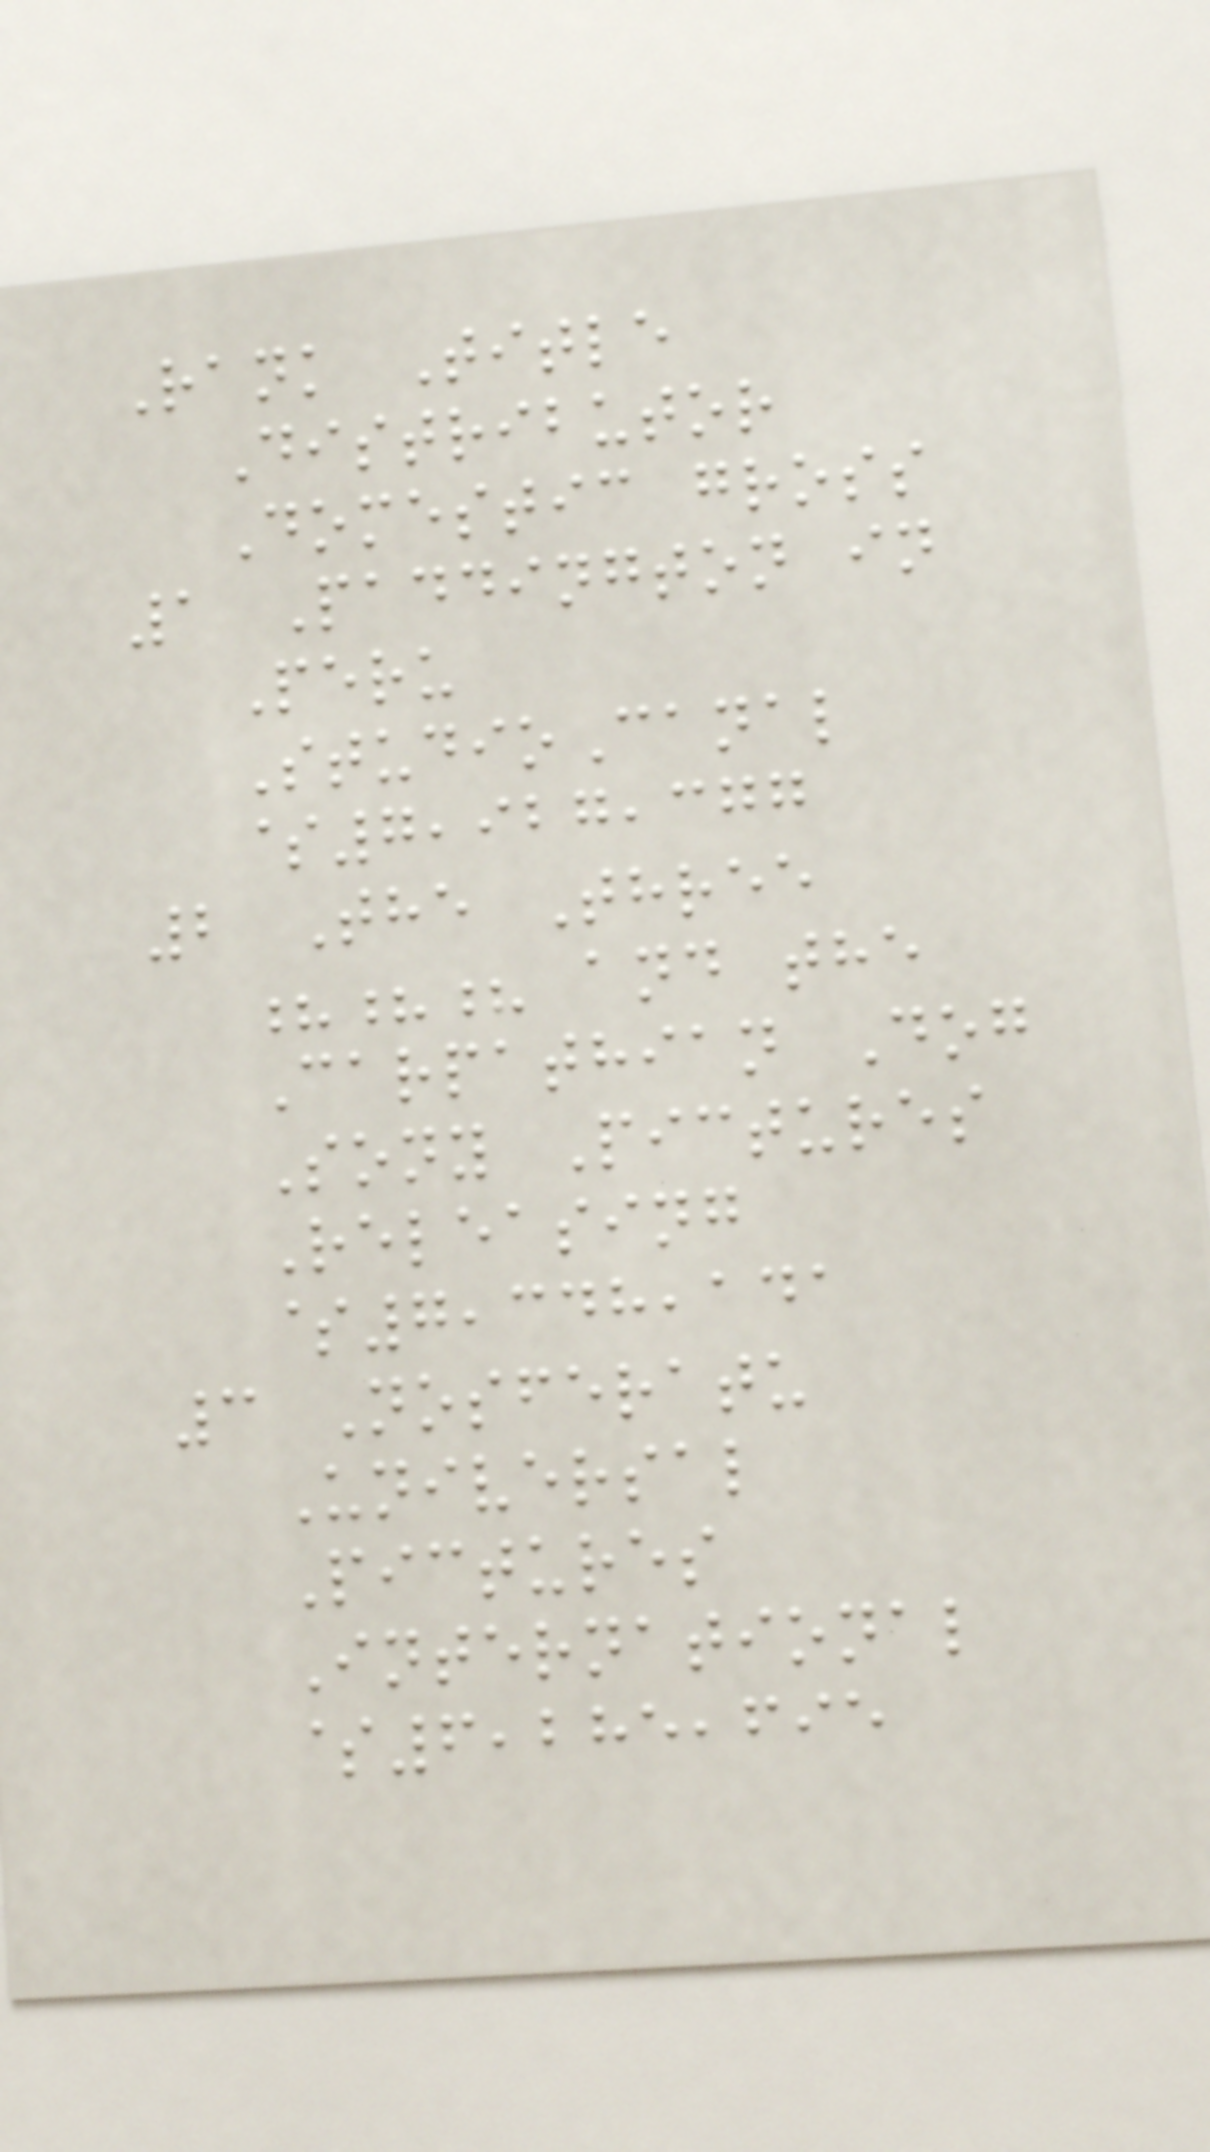Rank Title
Distributor
Domestic gross
1 Paddington in
Peru
StudioCanal
$7,927,377
2 The Three
??? and the
Carpathian Dog
Sony Pictures
Releasing
$7,348,141
3 Nosferatu
Universal
Pictures
International
$6,285,695
